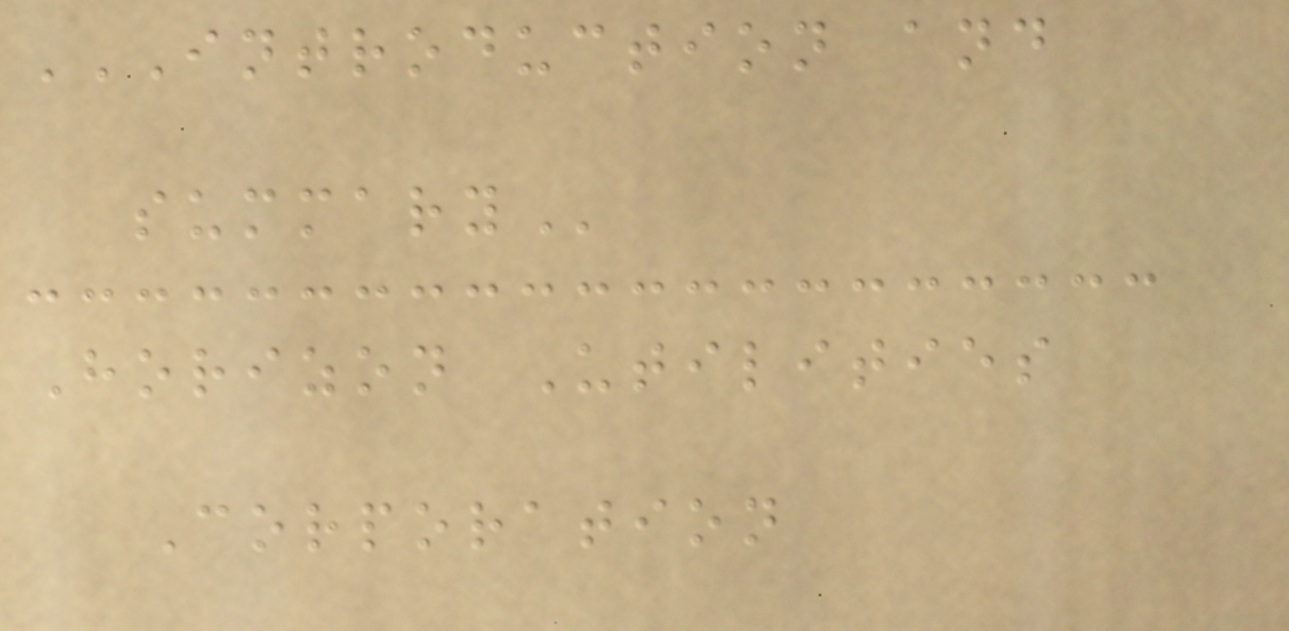INTRODUCTION AND
SUMMARY
Horizon Utilities
Corporation
